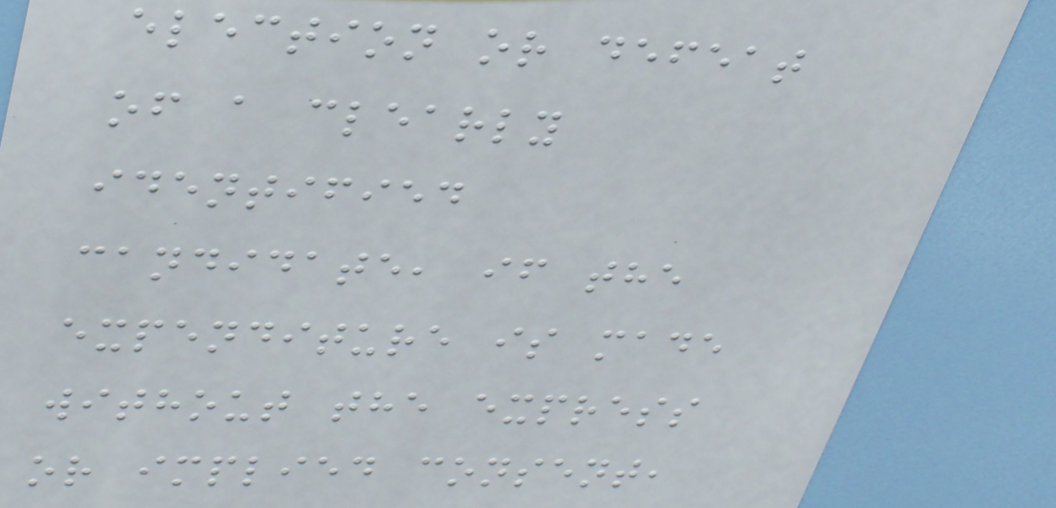election or defeat
of a clearly
identified
candidate, if the
expenditure is made
without the express
or implied consent,
